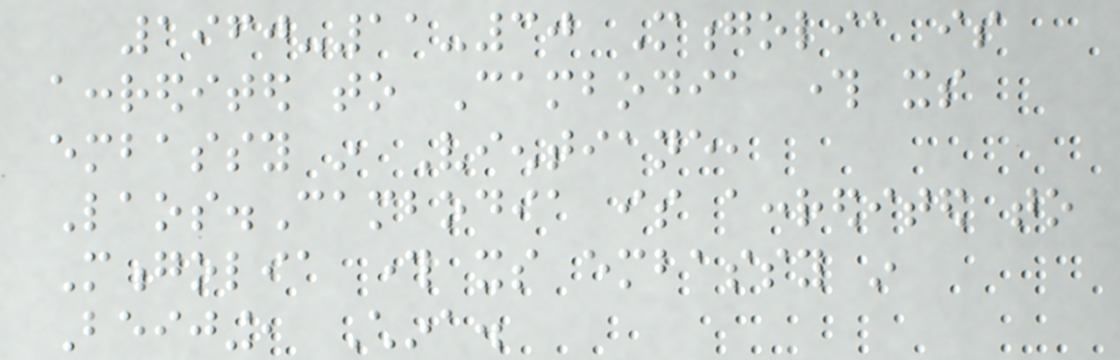1960-11-30 Mongolia is
accredited to Cambodia through its
embassy in Vientiane,
Laos.Cambodia is accredited to
Mongolia through its embassy in
Beijing, China.
